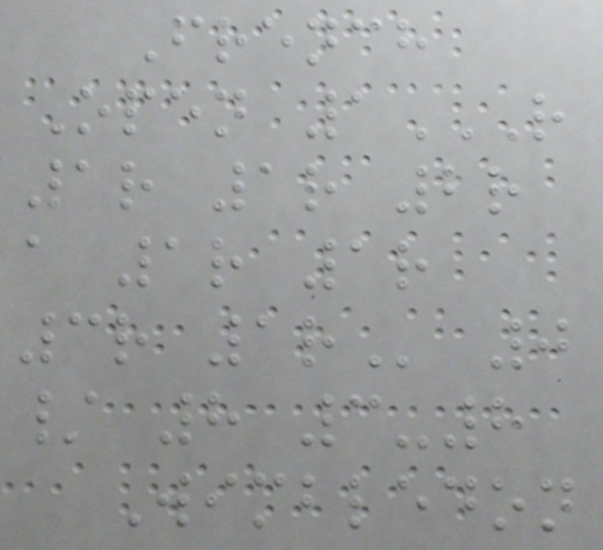French
Open 1R
1R 1R 2R
A 1R 1R
3R 1R 0
/ 8 3-8
Wimbledon
